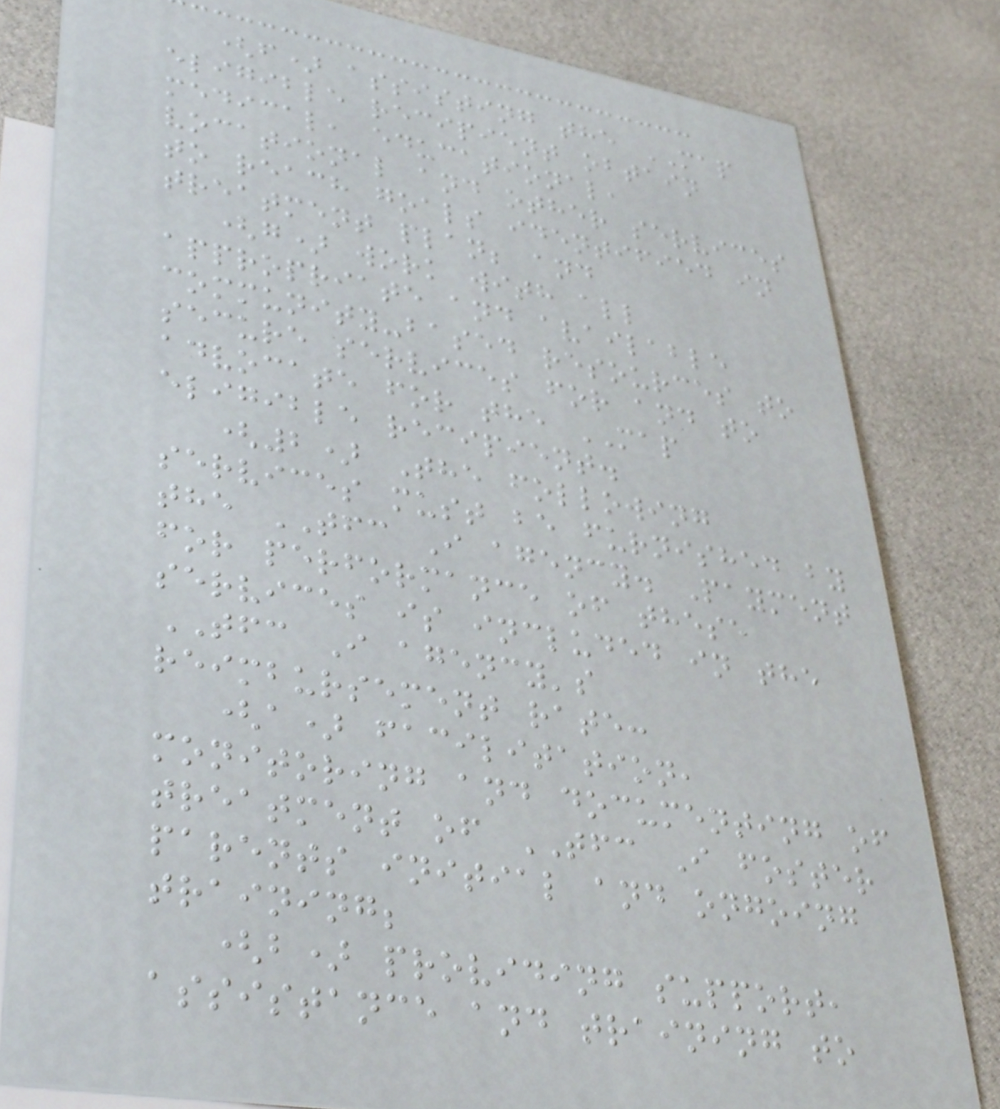(f) assisting the MAP
eligible recipient obtain
medical, educational,
vocational and other services
to reach goals identified in
treatment plan; and
(g) work with all
appropriate and available
community-based resources to
secure services for and to
advocate for the MAP
eligible recipient.
(2) The following
services must be furnished by
the TFC I agency. Payment
for performance of these
services is included in the
TFC I agency's
reimbursement rate:
(a) facilitation,
monitoring and documenting of
treatment of TFC I foster
parents initial and ongoing
training;
(b) providing support,
assistance and training to
